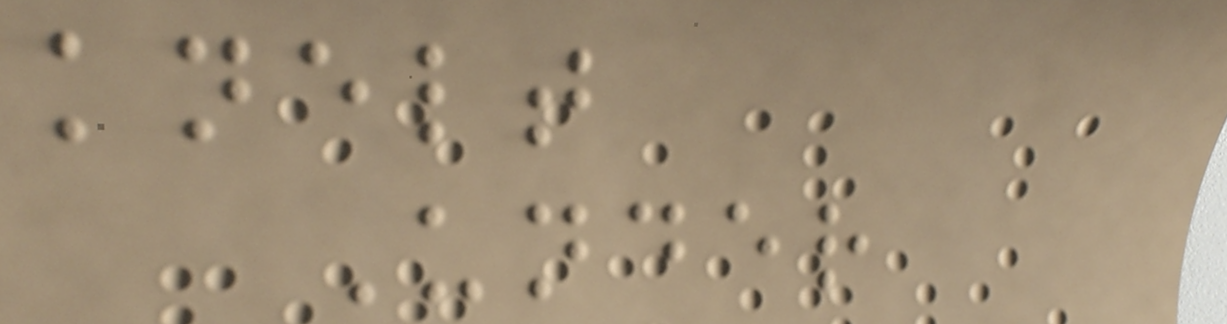knelt
Under
